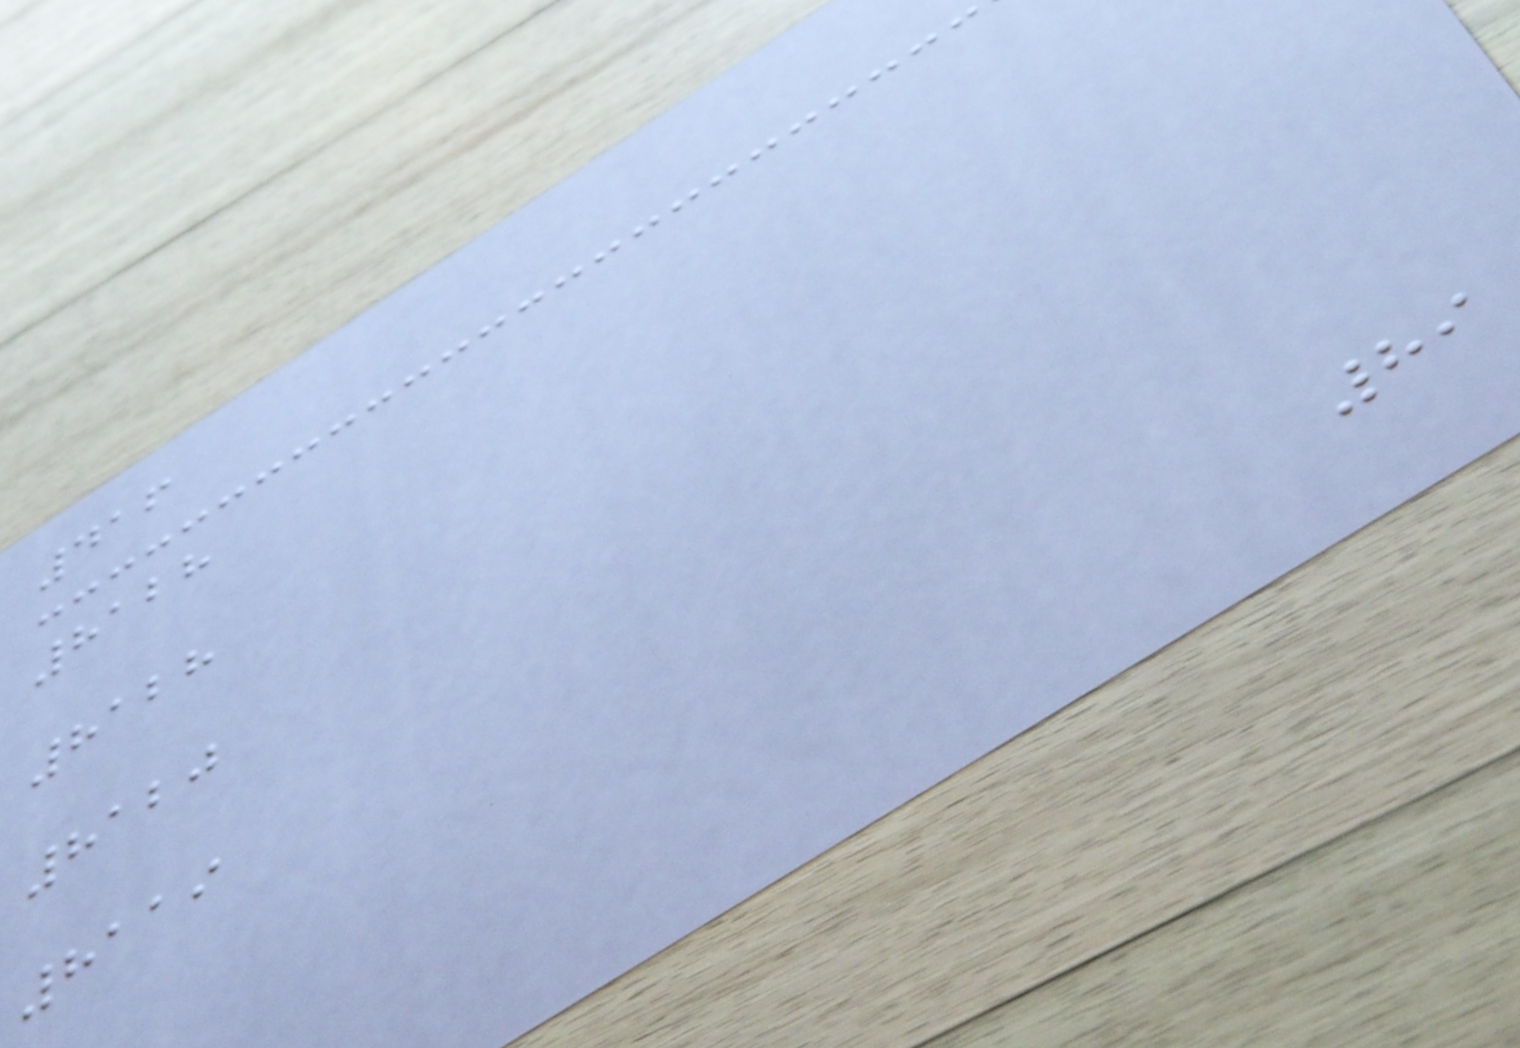416
8128
8128
8120
8119
89
